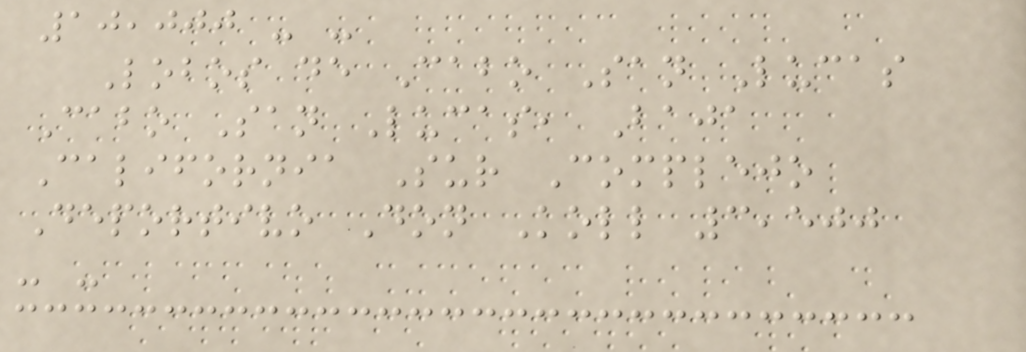10,000 - -
Lobos de Cabo San Lucas
Cabo San Lucas, Baja
California Sur Complejo
Deportivo Don Koll 3,500
- -
